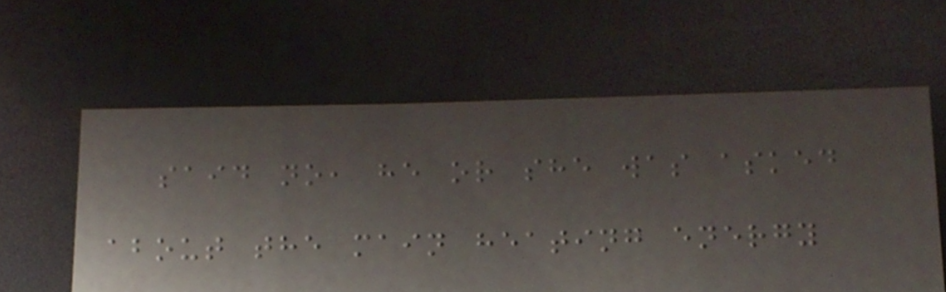said no, he or she was asked
about the main heating energy
